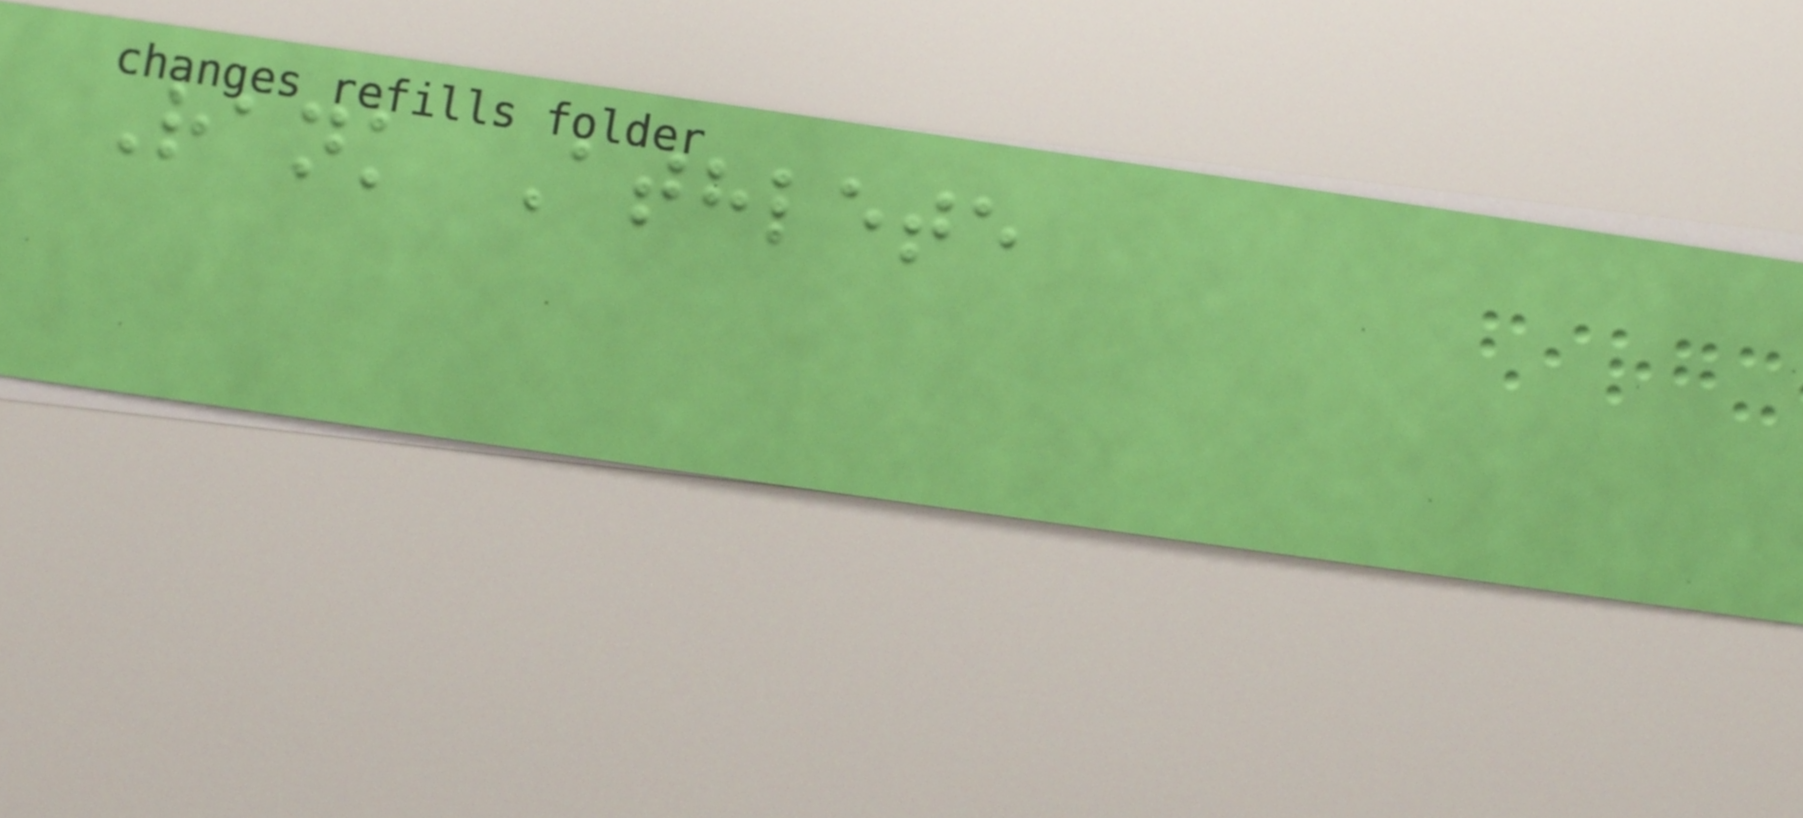Rank Athlete
